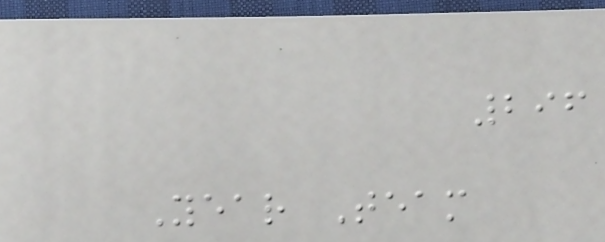296
Year Team
